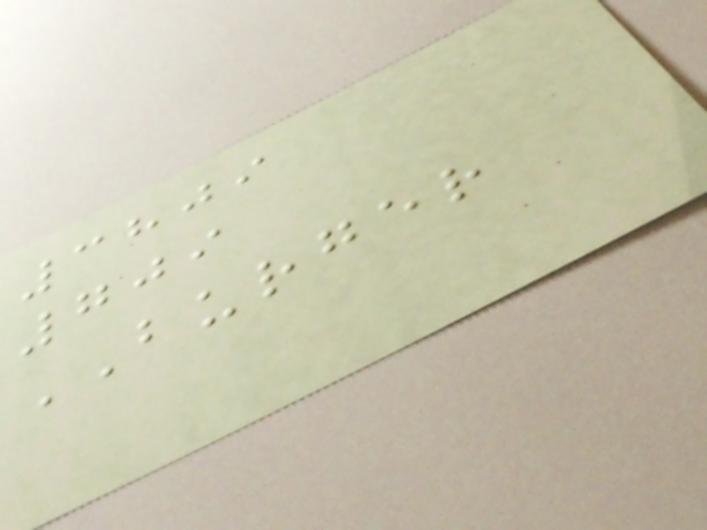3809
709
BURGER
